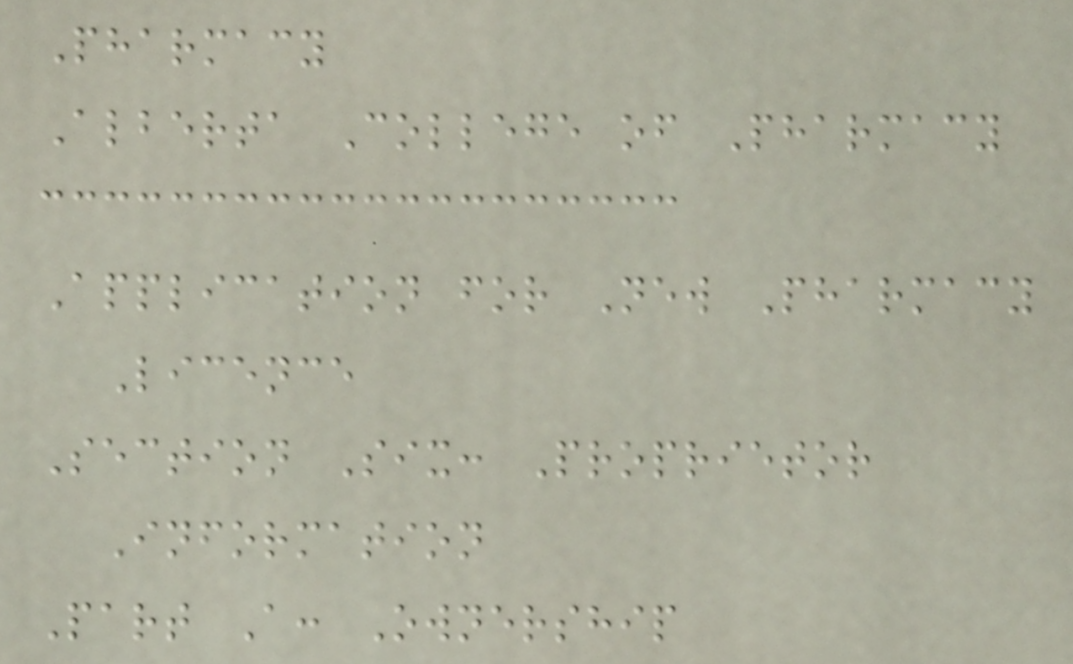Pharmacy
Alberta College of Pharmacy
Application for New Pharmacy
Licence
Section Six: Proprietor
Information
Part A: Ownership
